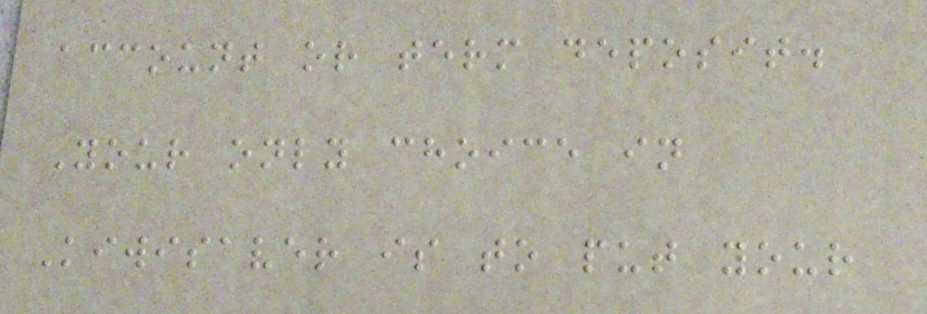account or term deposit.
Your only choice in
Kiwisaver is to put your
